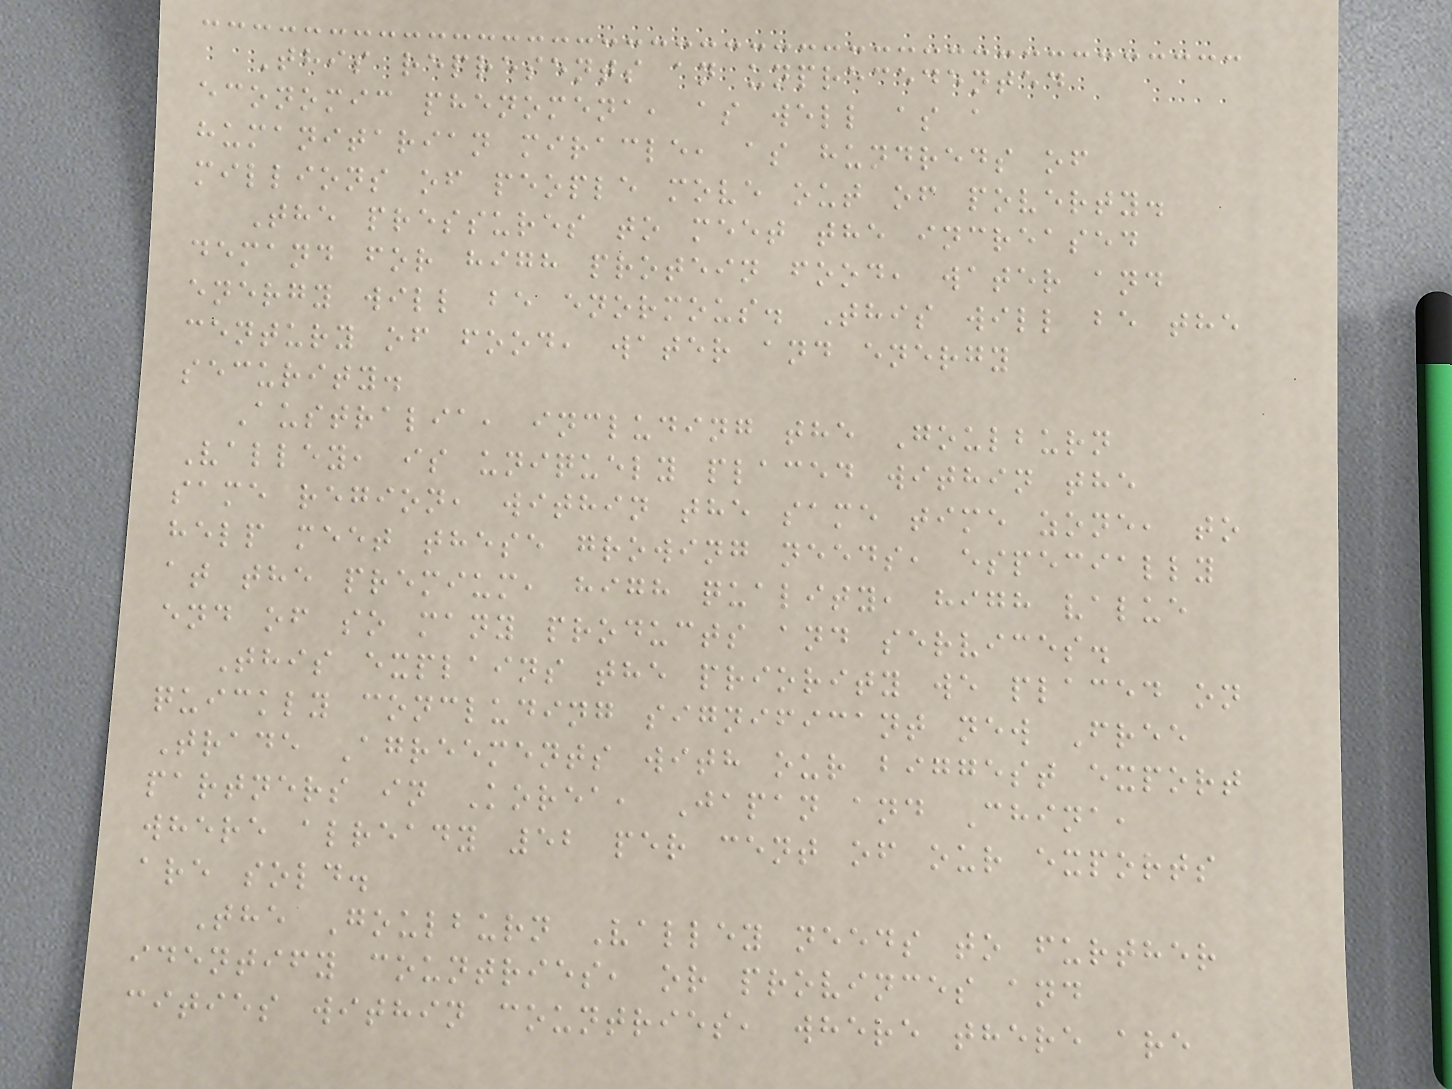This represents an unprecedented
economic phenomena, as well as a
humanitarian miracle, as hundreds of
millions of people move out of poverty.
The pressures to meet the increased
demand for high protein food, water and
energy will be enormous. This will be the
century of food, water and energy
security.
Australia, including the Goulburn
Valley, is uniquely placed within the
same region, within the same time zone, to
help meet these growing needs, especially
at the premium, high quality, high value
end of so many products and services.
This explains the priority we placed on
quickly concluding significant new Free
Trade Agreements with our biggest export
partners in Korea, Japan and China,
where already 52 per cent of our exports
are sold.
The Goulburn Valley needs to further
identify countries, or provinces and
cities within countries, where there are
